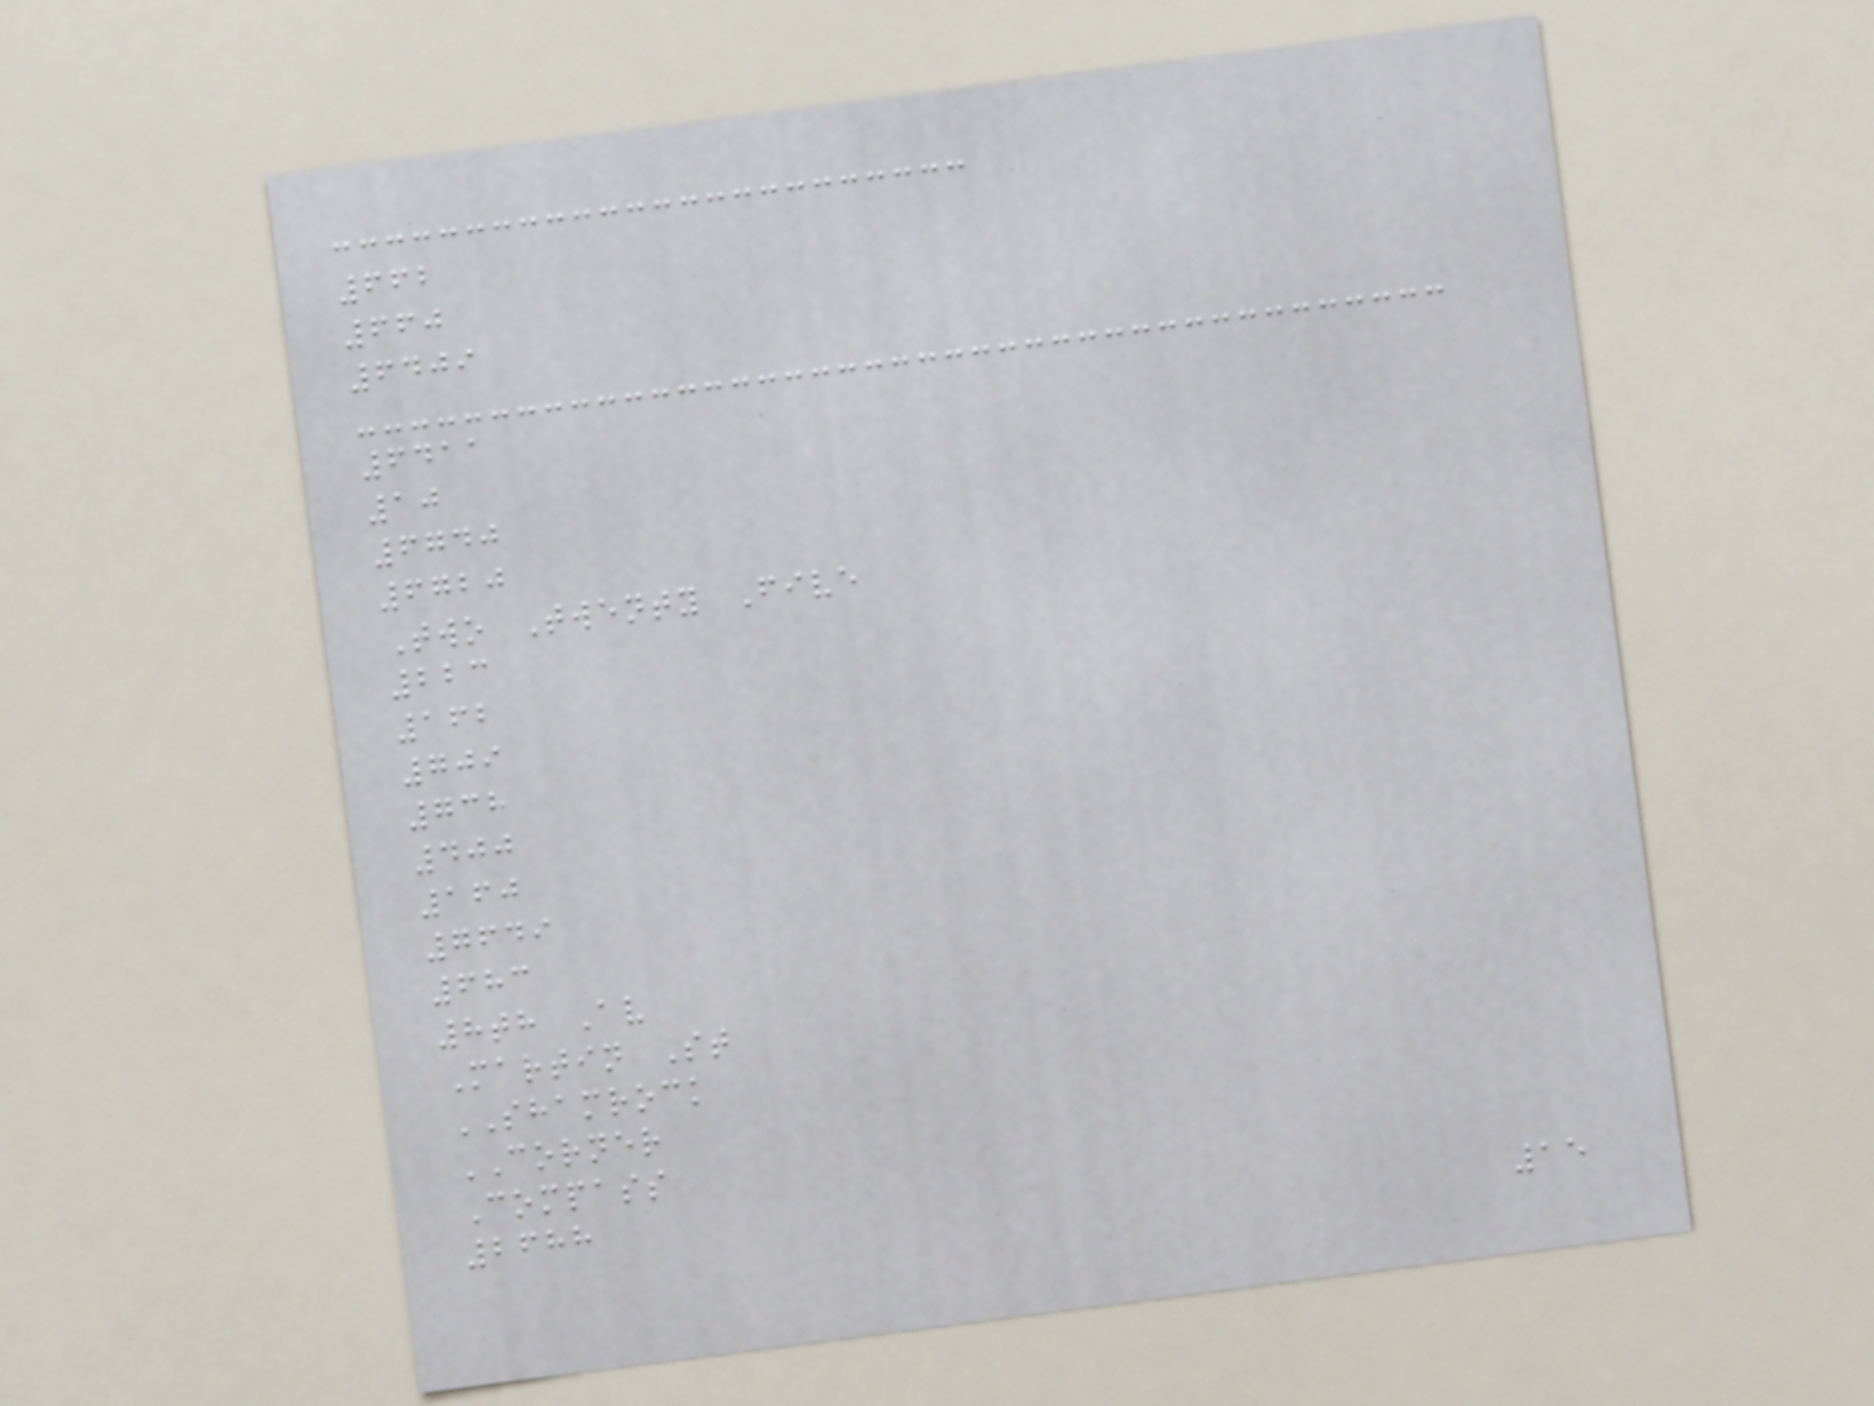662
660
6409
6411
10
6740
6720
Two Twenty Five
223
162
709
738
400
160
7649
683
8th Av
Martin St
SHAMROCK
CORNER
Compass
2688
15
